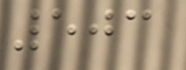503
